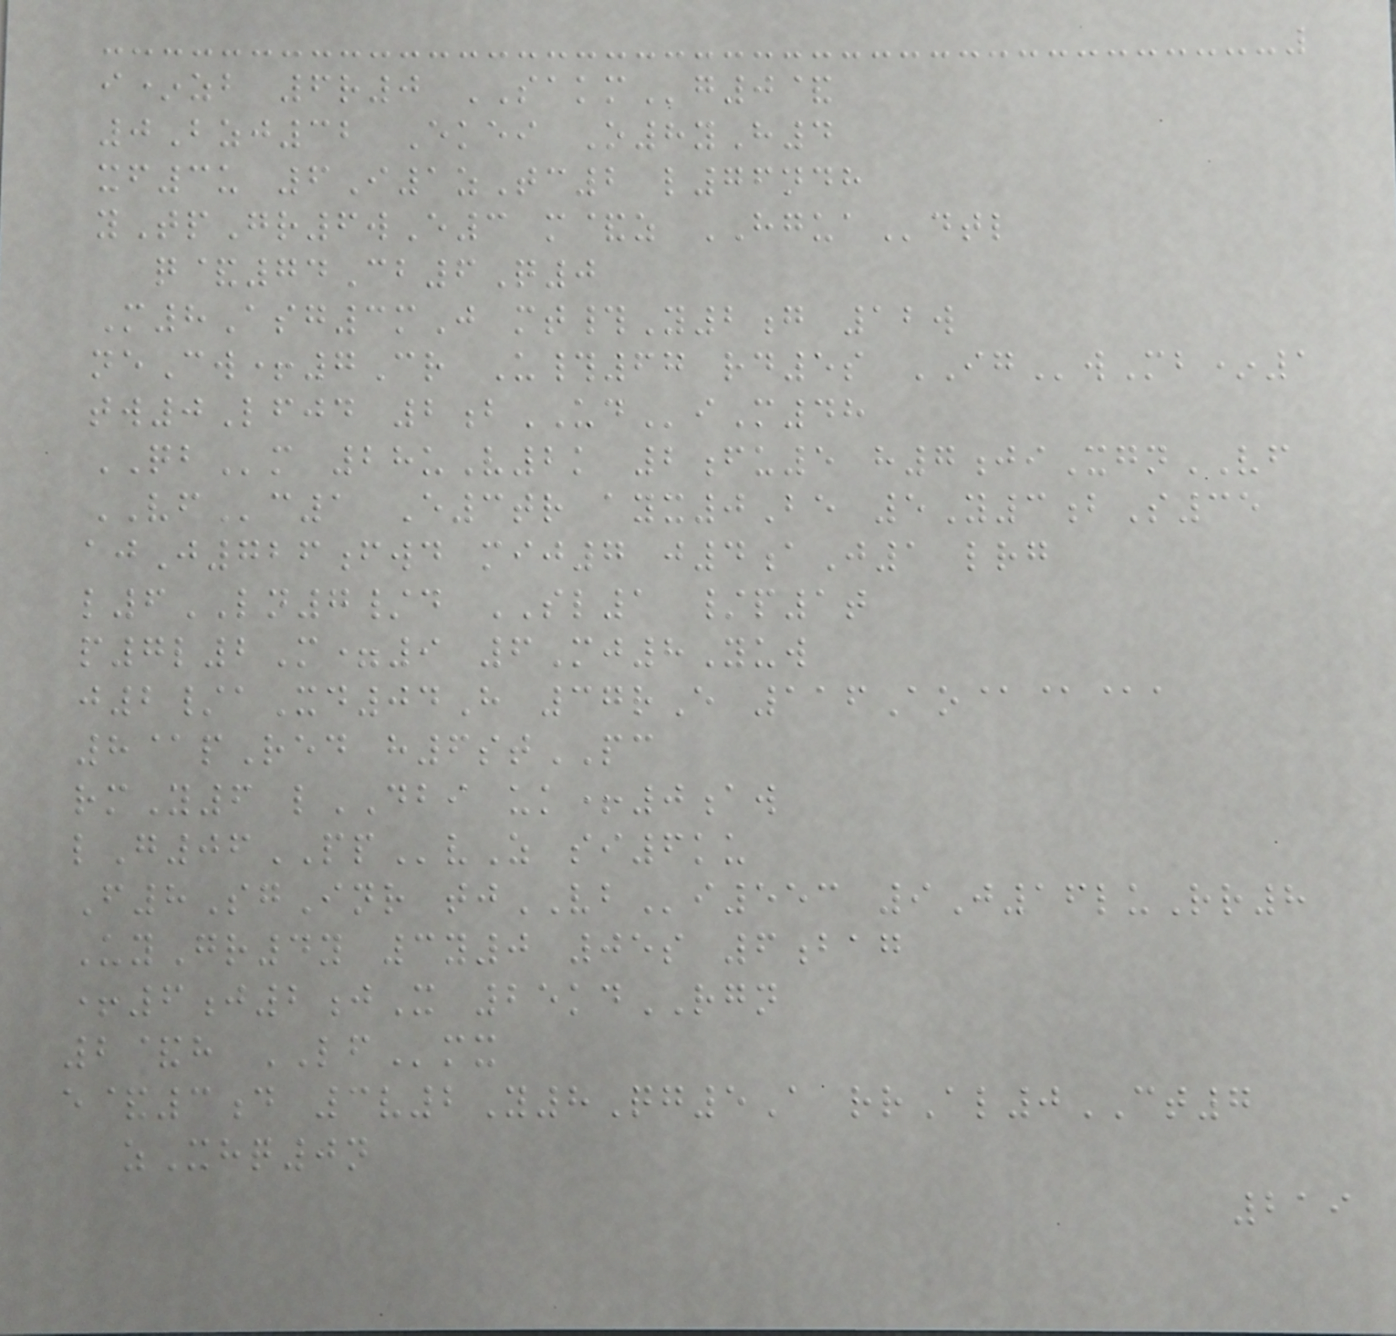i*zb 6r0 SAKMg0&
0Bzj32 Ekei O8yH4
xf3u 6I1zTc2 l76ndh
yTpGr6wE3 m&z HGUAdtl
q&74Cb6Q0
M8Asg3mJ mt#Y2g 12w
neCw+7Cr U#67 rd5s IGwMb*1
tw0Lfjd 2bUDiM48
QBm 28uV2k 2fu5 h7jiXgnVF
VFc1 E3tr ayx0Be 5Y3bS35
ajJ726fwd mij7 j4aJ1 lrg
l6LN7/d SL1 /p1t
p7l2M=9 6Mj8Yuw
j2/aXd04H 37rE 116Ao@@@a
8@pRed h6stPC
rmY6 lDBI uk+0aw
lG06PPvZ si6ku
F8SgInr tjVBi553 9J16luRr8
UyGr4y 3y0 05s 6bag
+6j2jX 25kdRGN
2&h LFmx
e&3d 3v2Y8Qg5A rrAl0CT7
zXhq0n
219
